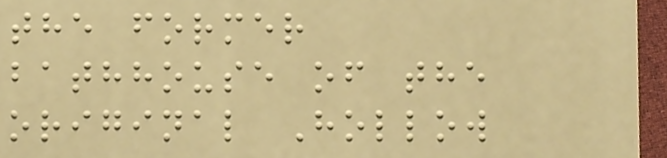the former
bathhouse of the
original Hollow
